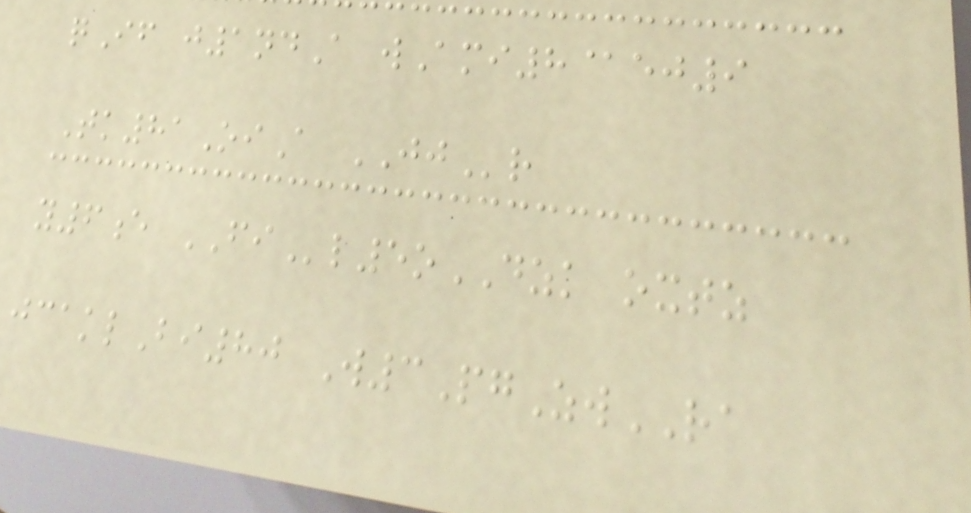qIf j1ndA wAmi8@ej9
Tk81OiA JJr
y6e FIl5oDZK oxtz
jcaklBi80 W3PgZwRA
